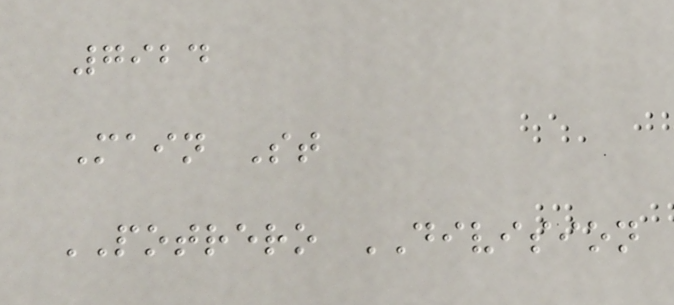7924
Main St
POTRERO DIVISION
